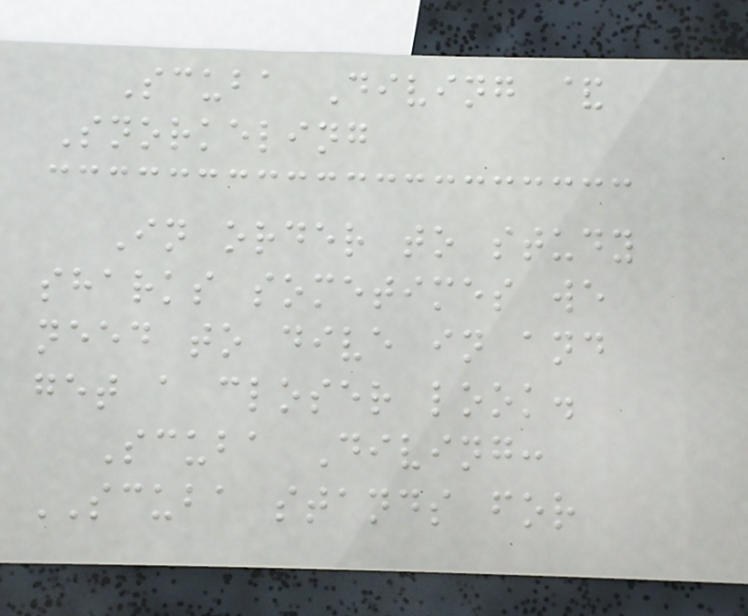Scuba Diving &
Snorkeling
In order to study
sharks sometimes we
need to dive in and
get a closer look.
Scuba Diving:
SCUBA stands for
